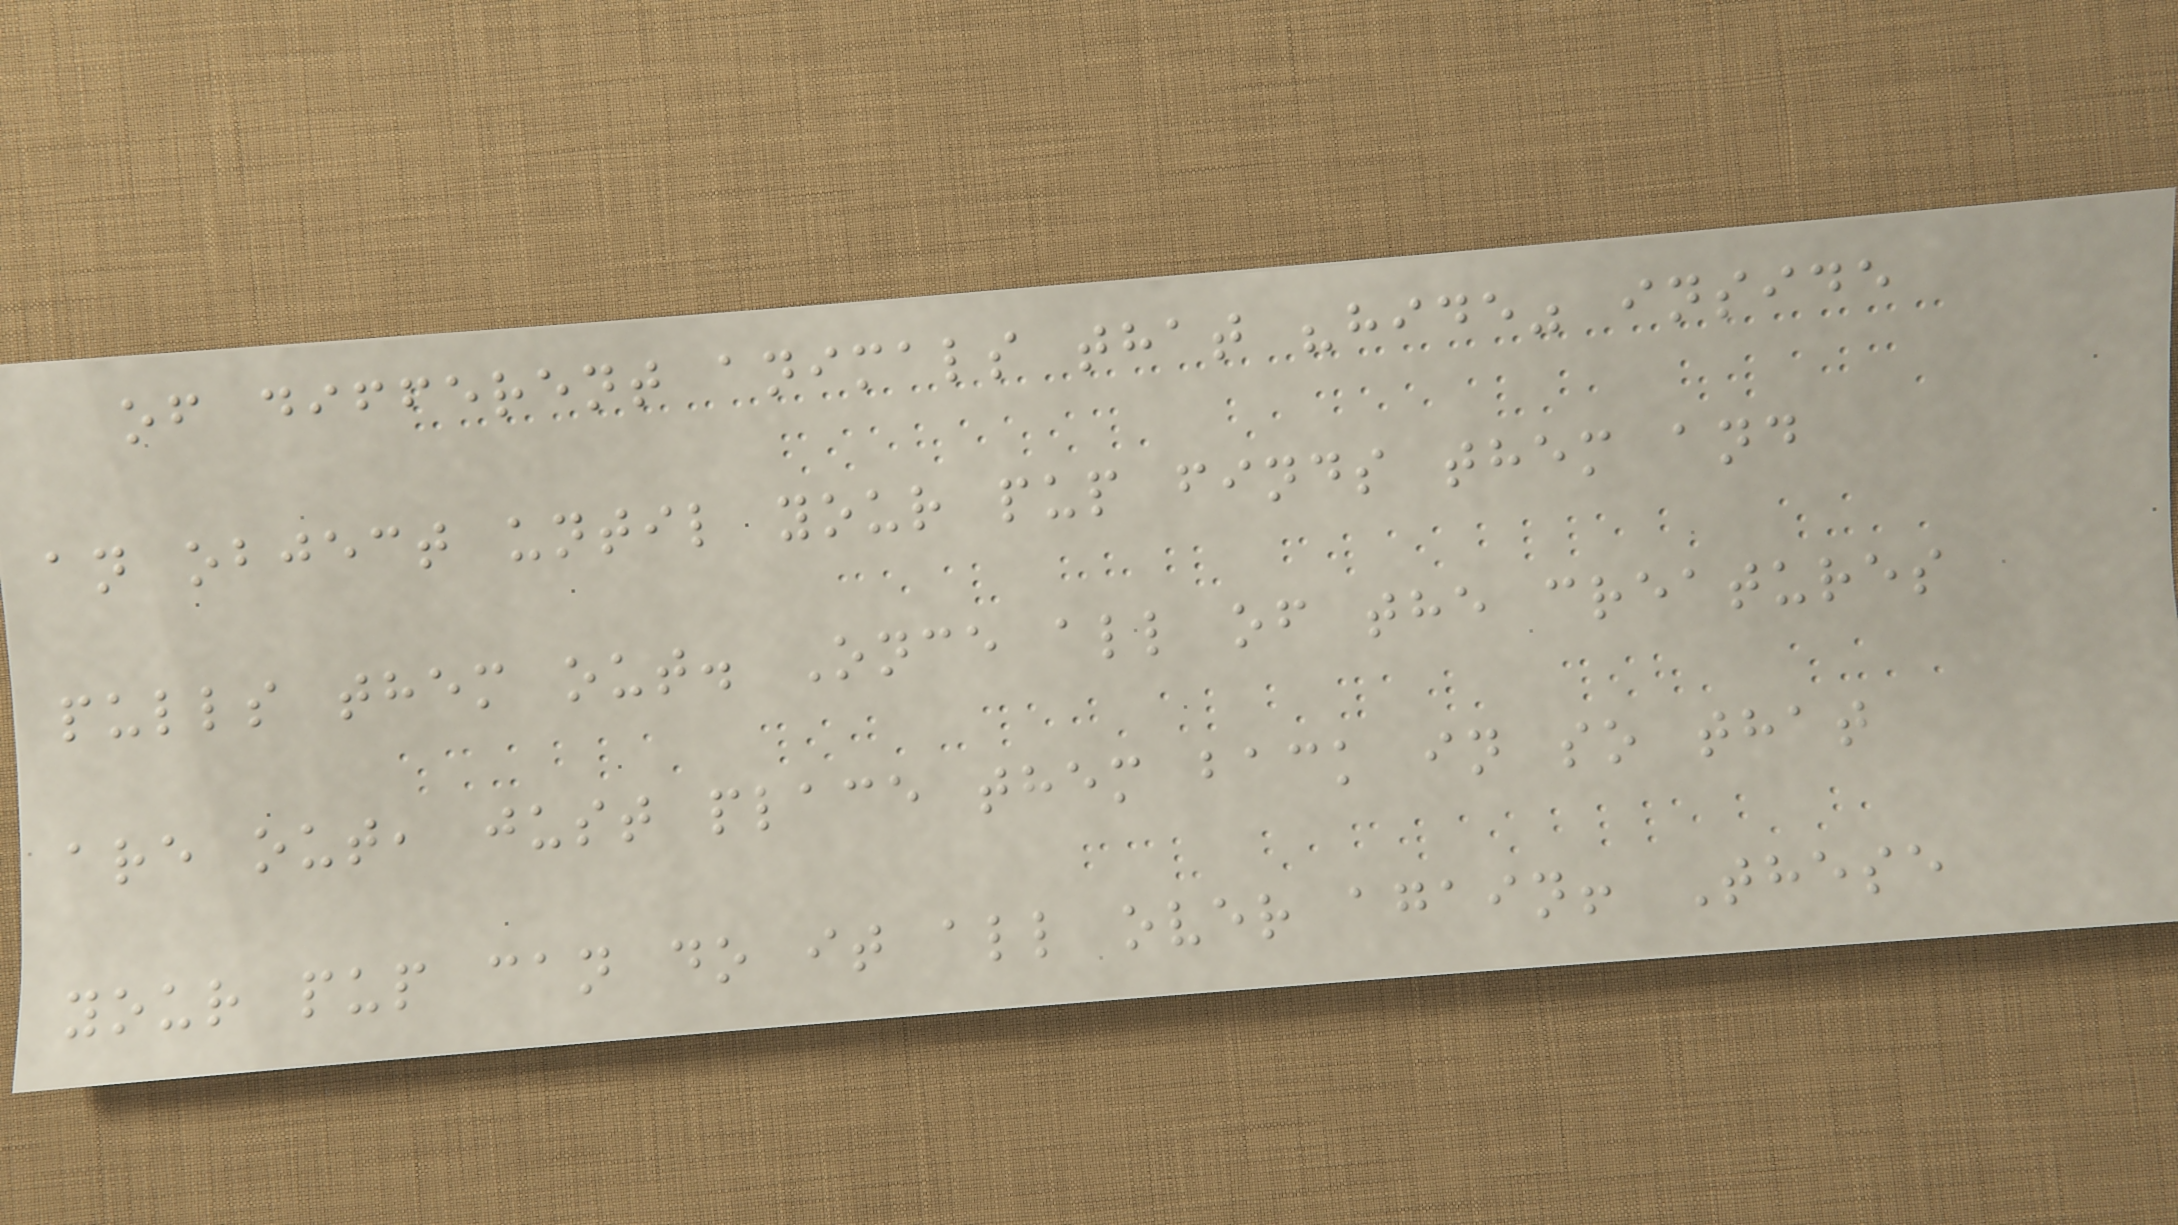of different animals that "hide" inside
an object until your pup finds them and
pulls them out. Once all of the creatures
are out, just place them back in so that
your pup can do it all over again! These
